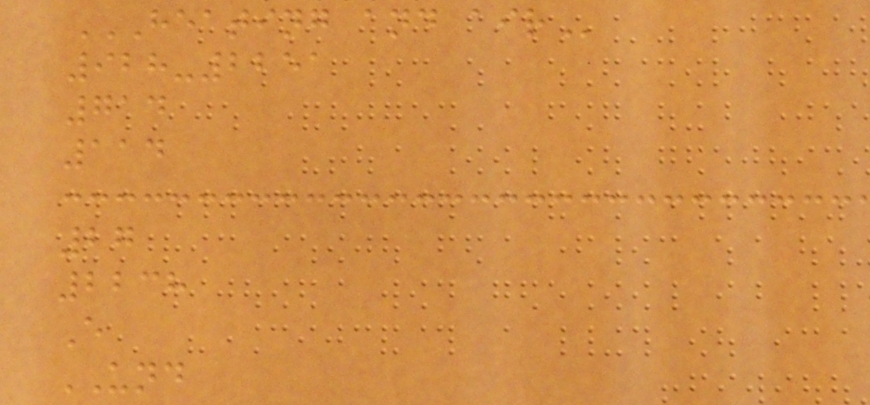HEATING AND AIR
928-2251
714
114
27
2238
E
UND
